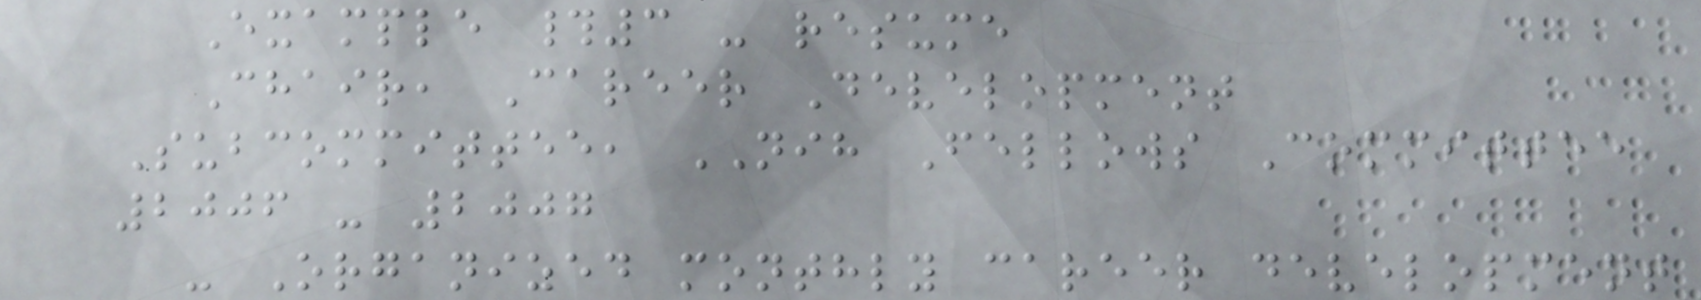Example #3 - resume
Chair, Career Development
Subcommittee, NIH Fellows Committee
2006 - 2007
- Organized monthly career development
